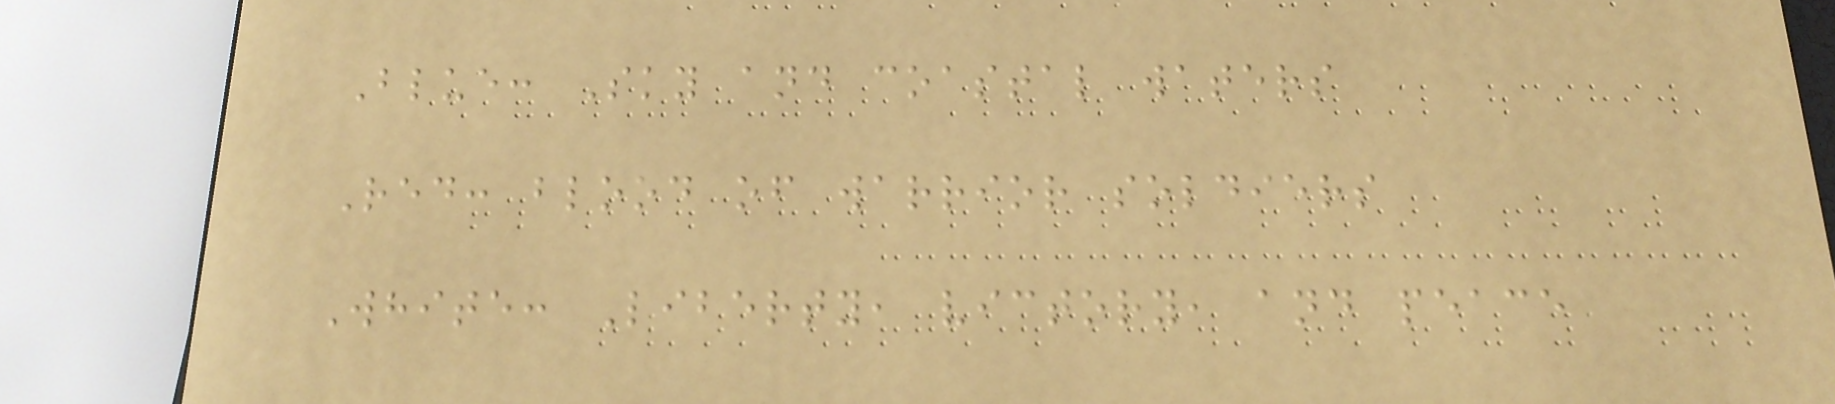Blue: Sky and coastal waters
Red: blood of warrior soldiers
White: Liberty, victory, and peace
